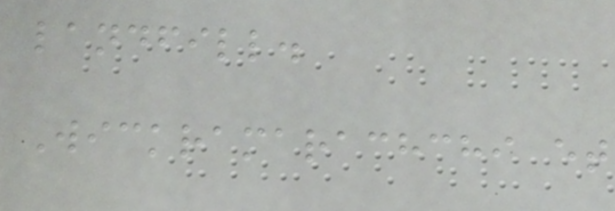landfill.
Wickramarachchi et
